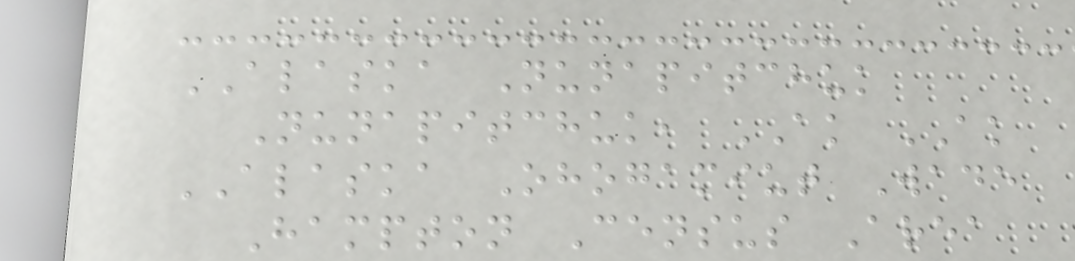ALASKA Nunapitchuk
Nunapitchuk, AK AK
ALASKA Ohogamiut Wade
Hampton Census Area
